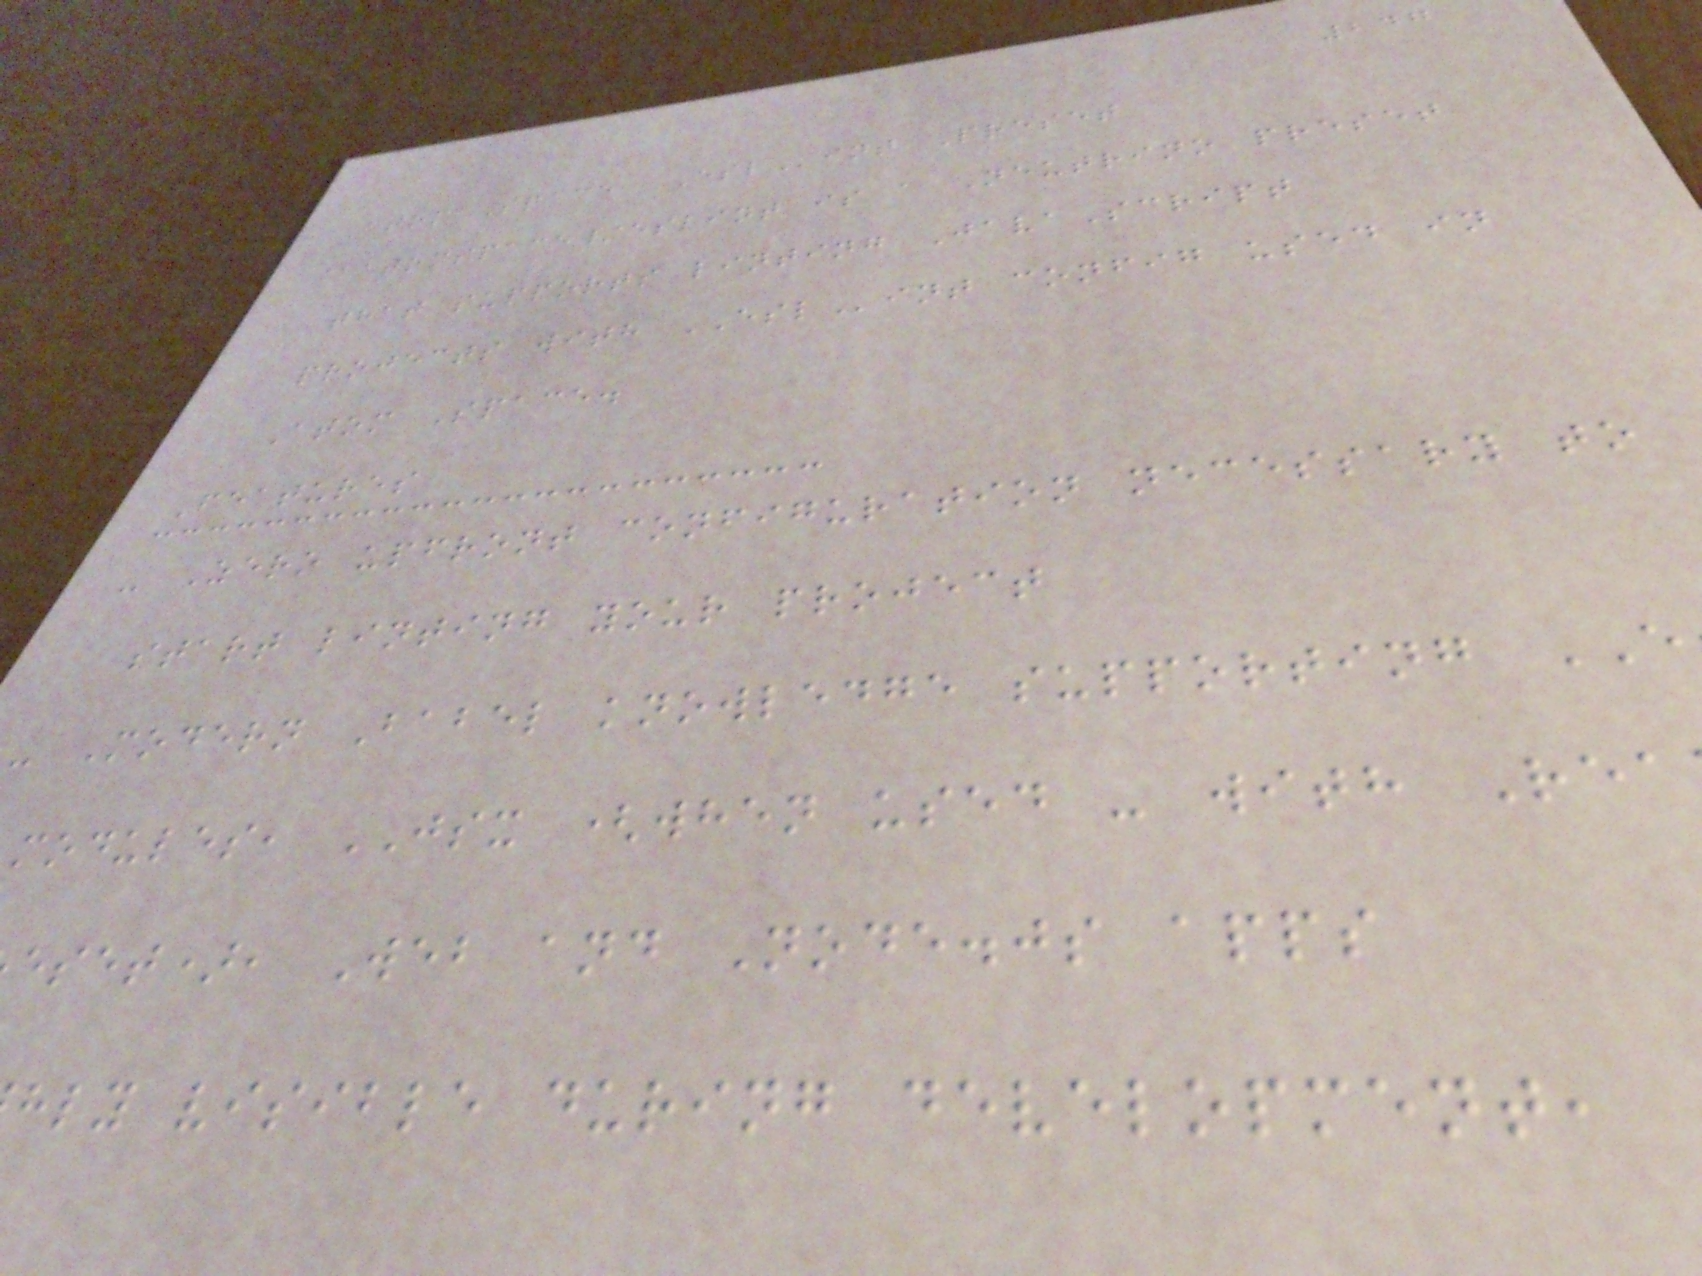247
Atom Space ESLint Preset
@atomspace/eslint is a Neutrino preset
that supports linting JavaScript
projects with ESLint config used in
Atom Space.
Features
- Zero upfront configuration necessary to
start linting your project
- Modern Babel knowledge supporting
modules, JSX (when used - with Rea
eset), Web and Node.js apps
hly visible during development,
